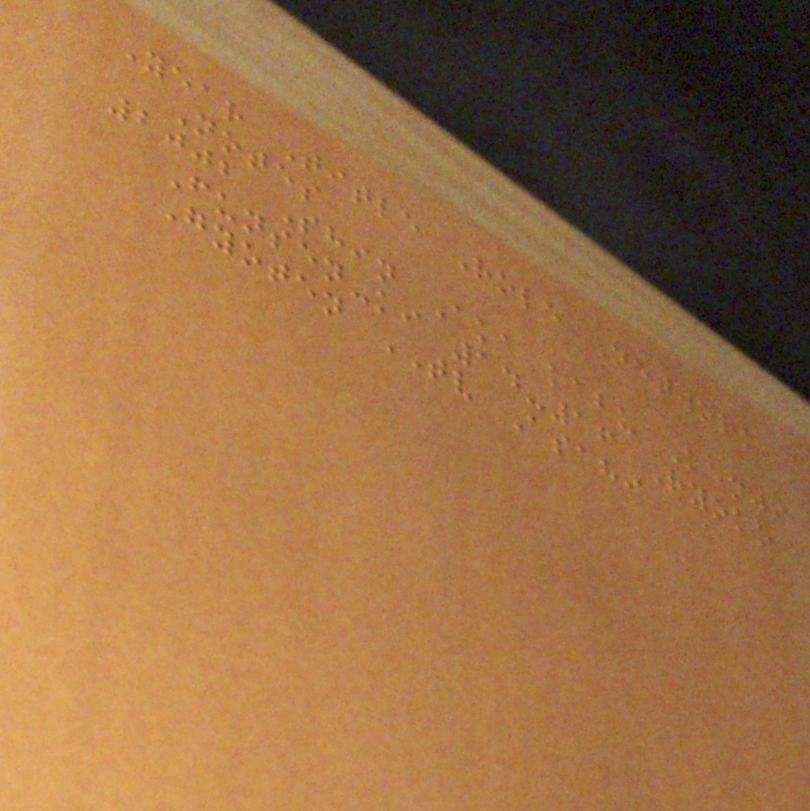Year Title Role Network
Notes
2002 Shin Aka kabu Kenji
Funsen-ki 14-16 Ryoko
Gyoten TV Asahi
